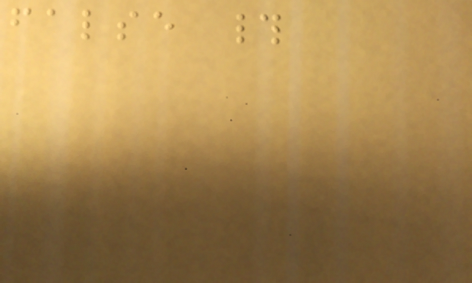false #
